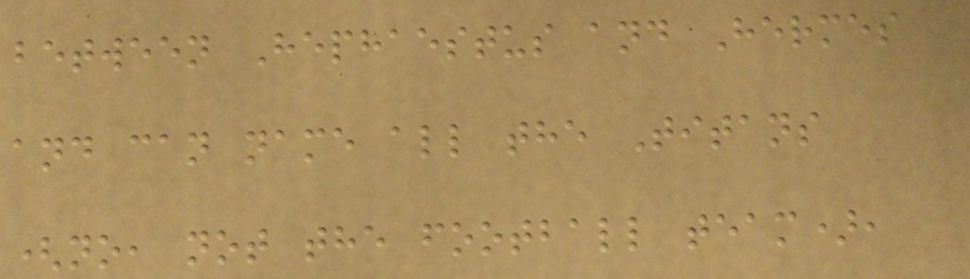between Hephaestus and Hermes
and can name all the Titans
(no, not the football team),
